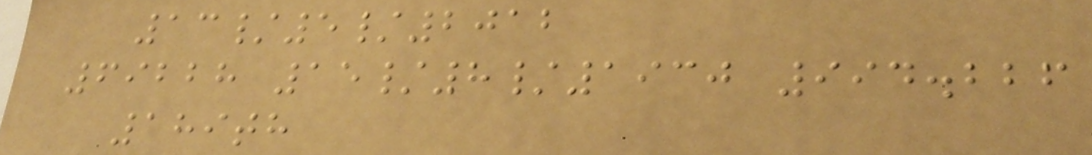13/5/2012
69228 15/8/1930 994.226
189th
